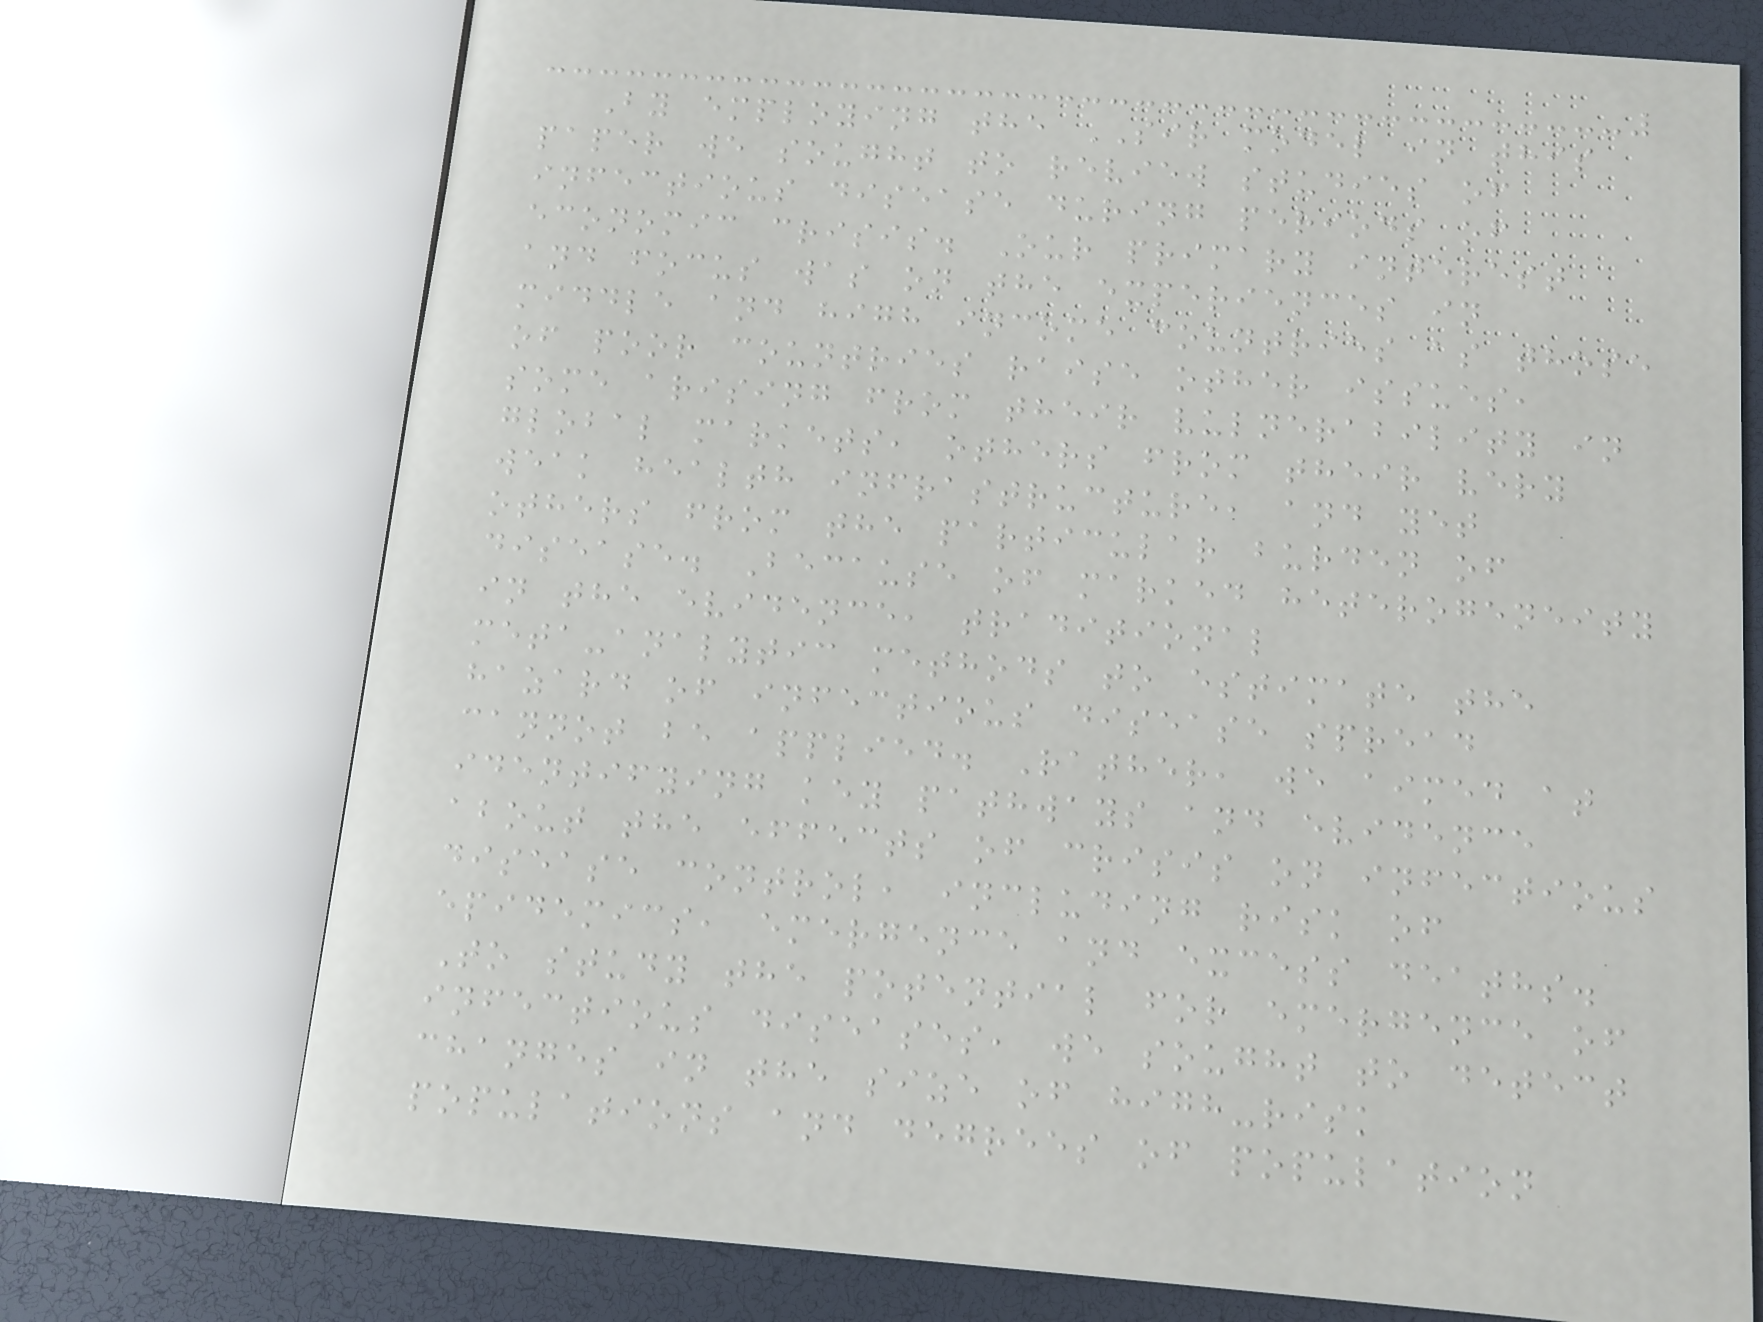By employing the SIR model in this
paper we sought to review studies of
infectious disease during periods of
economic crisis. Our primary interest
and focus was on the experiences in
middle and high income countries as those
of poor countries raise other issues,
some arising from their vulnerability in
global markets, others from their very
weak health infrastructure, and yet
others from the particular burden of
disease. Because of marked heterogeneity
in the evidence, traditional
meta-analytic methods to estimate the
hazard of infectious disease spread
cannot be applied. Rather, we aimed at
identifying key pathways and evidence
about the effects of crisis on infectious
disease control, including risk of
epidemics, emergence and excess deaths.
To study the potential for emergence of
infectious diseases, we sought to detect
changes in the size of high-risk
populations and degrees of population
